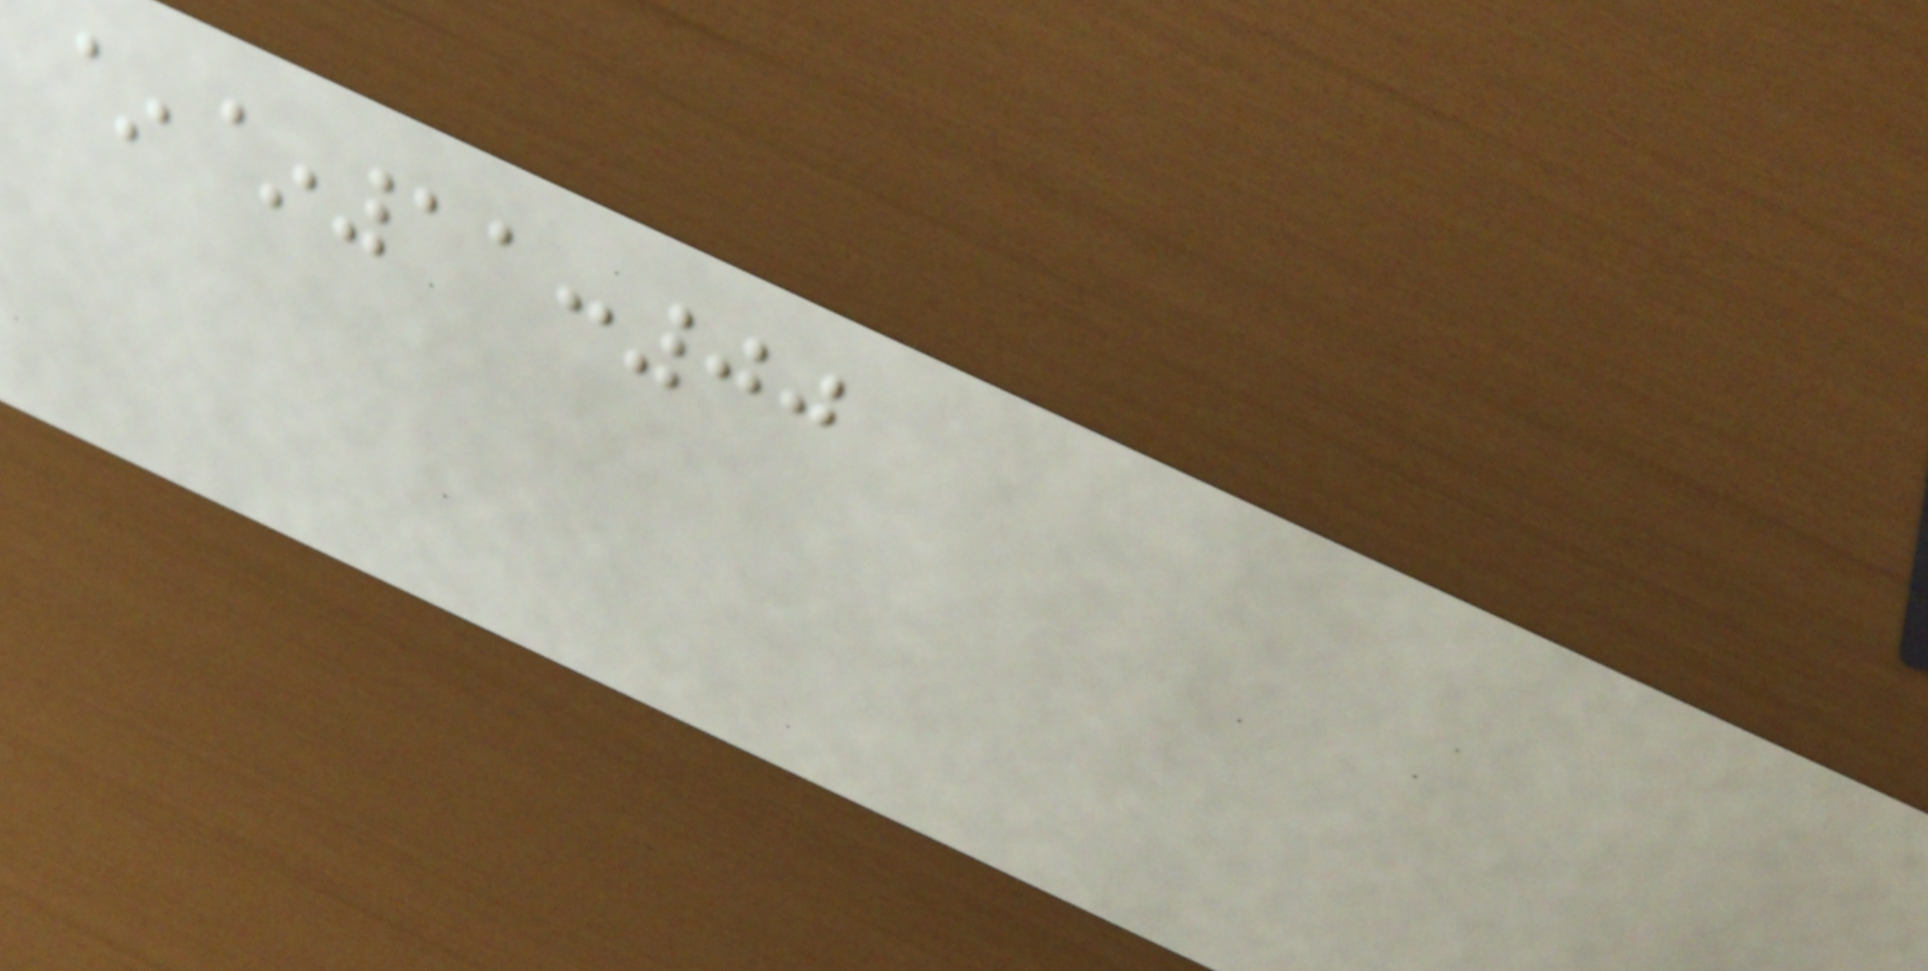~~11:00
